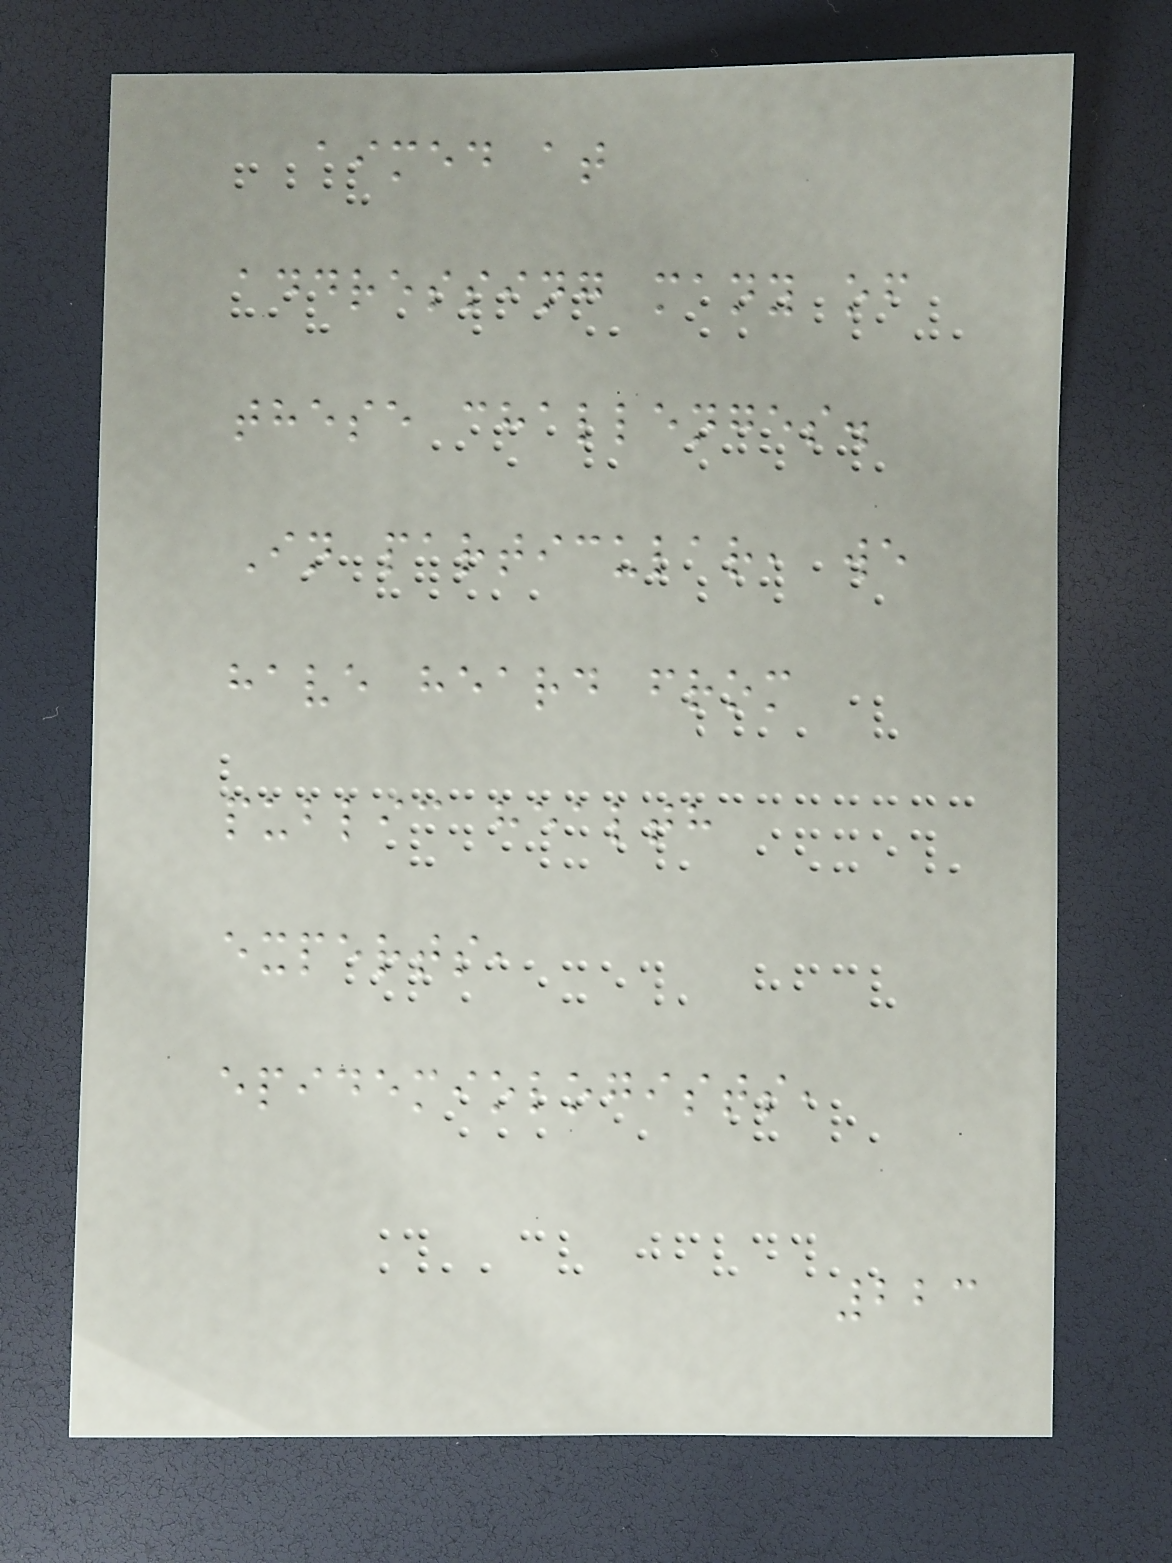aimed at
addressing many of
these challenges.
In particular, we
have heard from
public health
experts,
epidemiologists,
223
